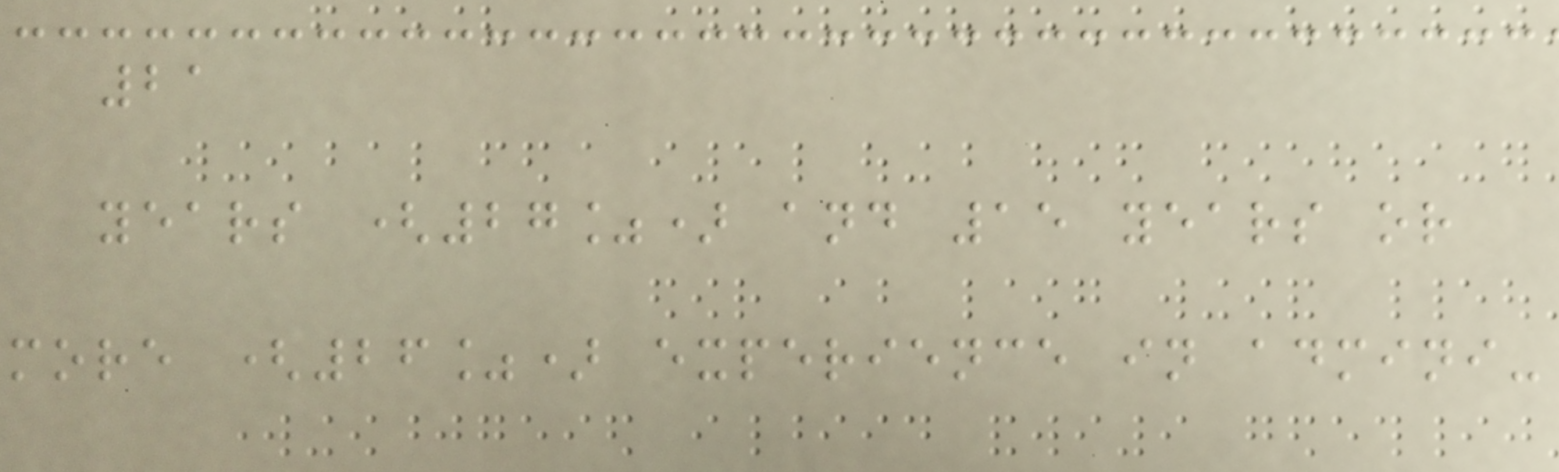21
years (27%) and 15 years or
more (26%) experience in admini-
